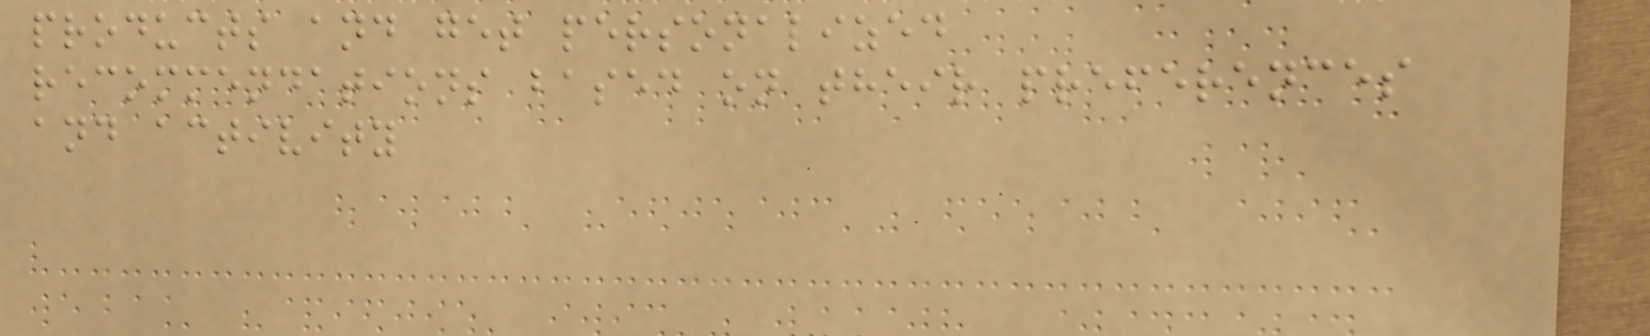products and get personalized
recommendations based on their preferences
and activity
